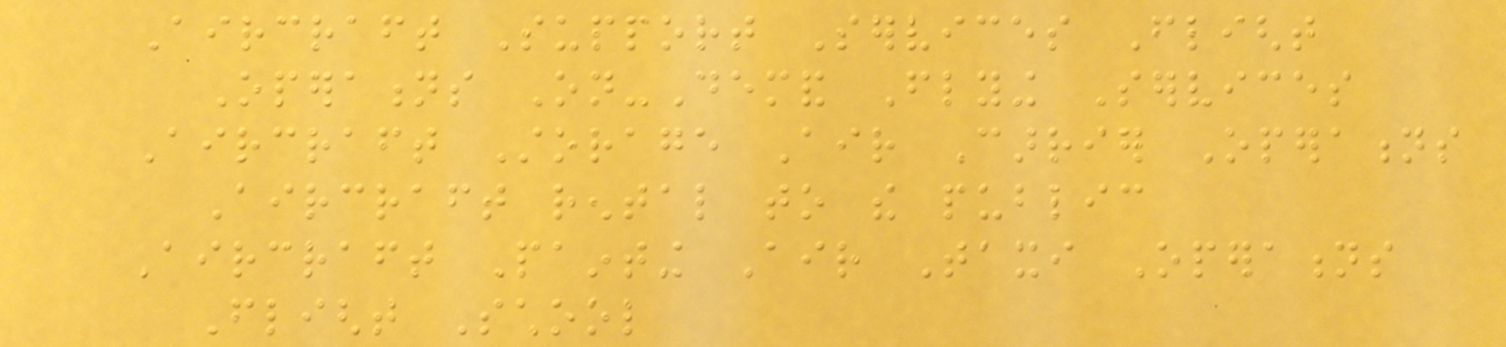Aircraft Support Services Flight
Operations On-Demand Flying Services
Aircraft Storage Air Carrier Operations
Aircraft rental to the public
Aircraft Painting Air Taxi Operations
Flight School
